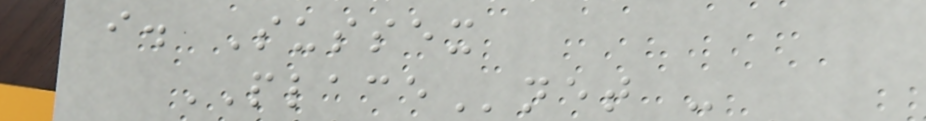i. Sussex
PLACEnet -
